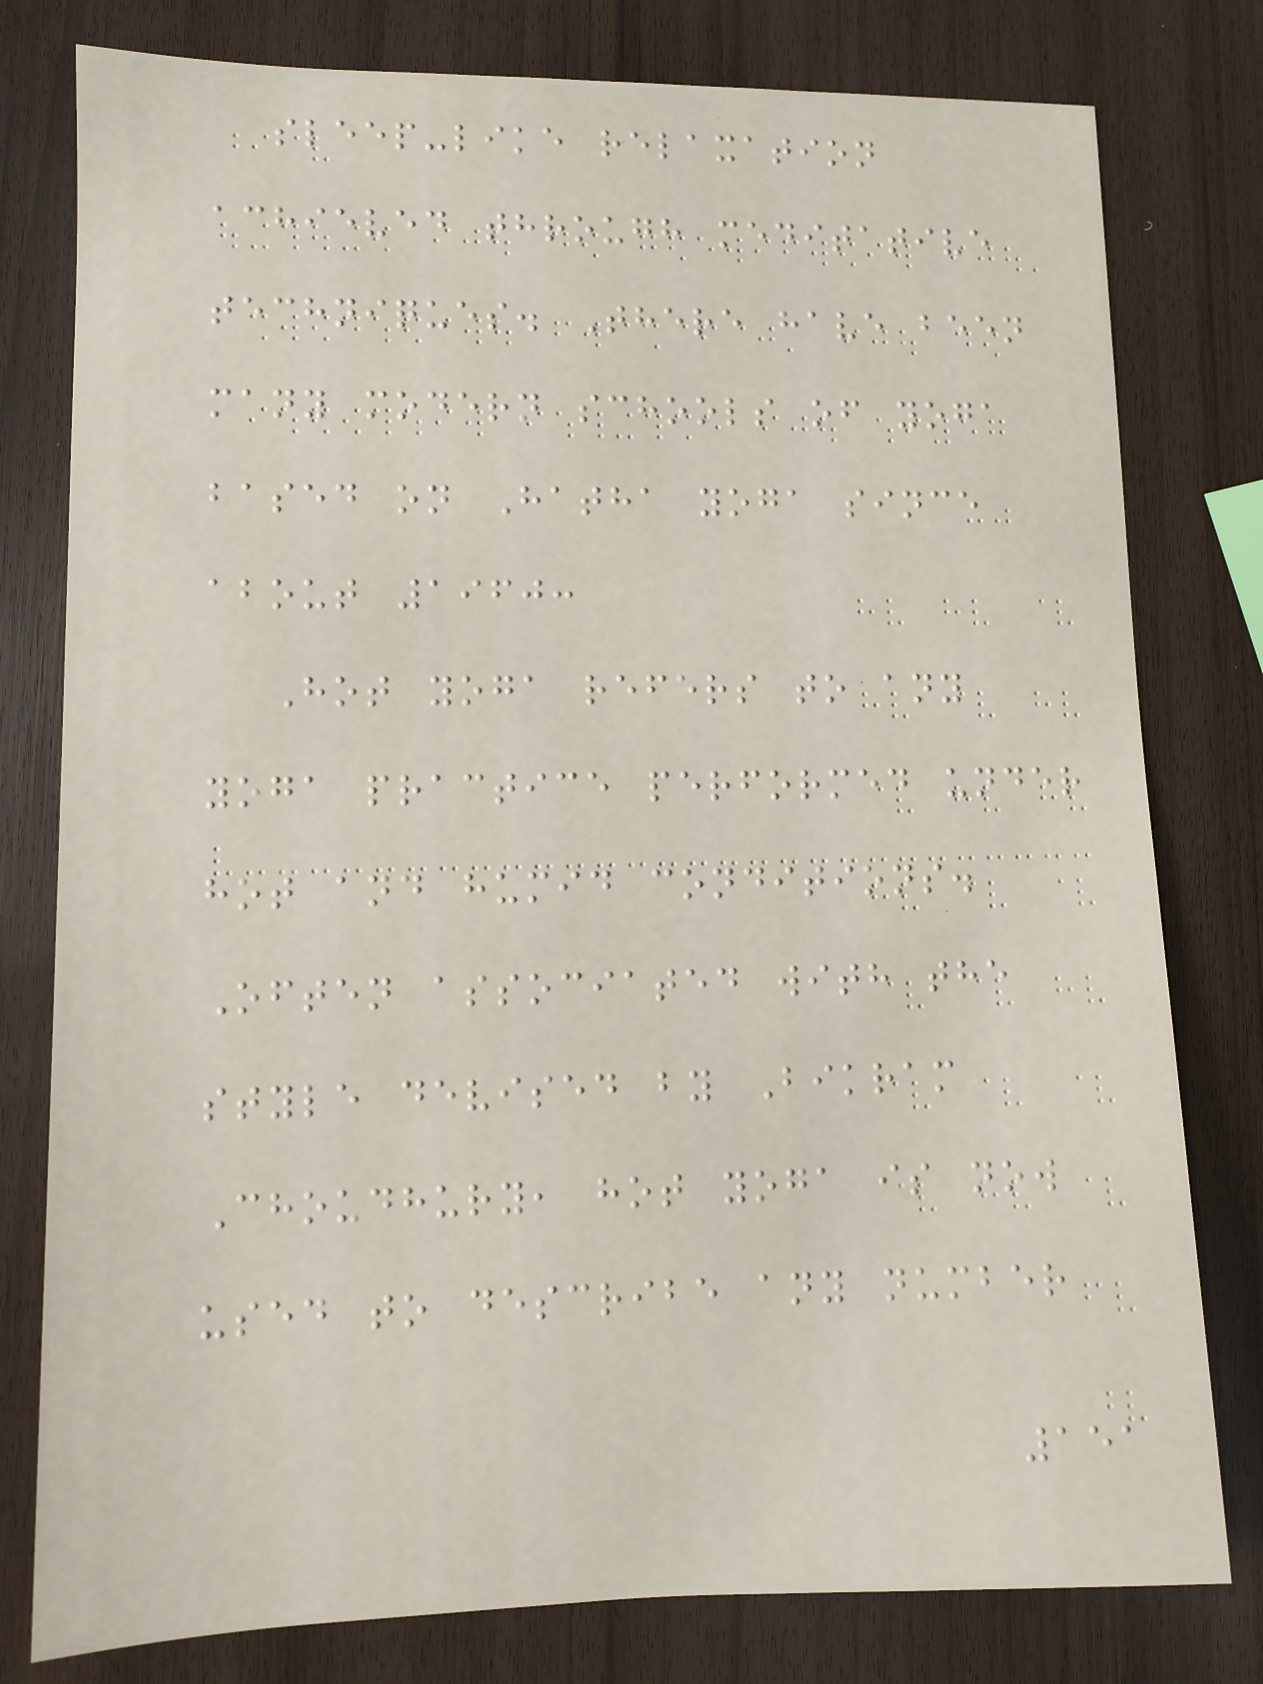sleep-like relaxation
achieved through meditative
techniques. There have been
many modern schools of yoga
based on Hatha yoga since
about 1960:
Hot yoga refers to any
yoga practice performed under
hot and humid conditions.
Often associated with the
style devised by Bikram
Choudhury, hot yoga is now
used to describe any number
151
